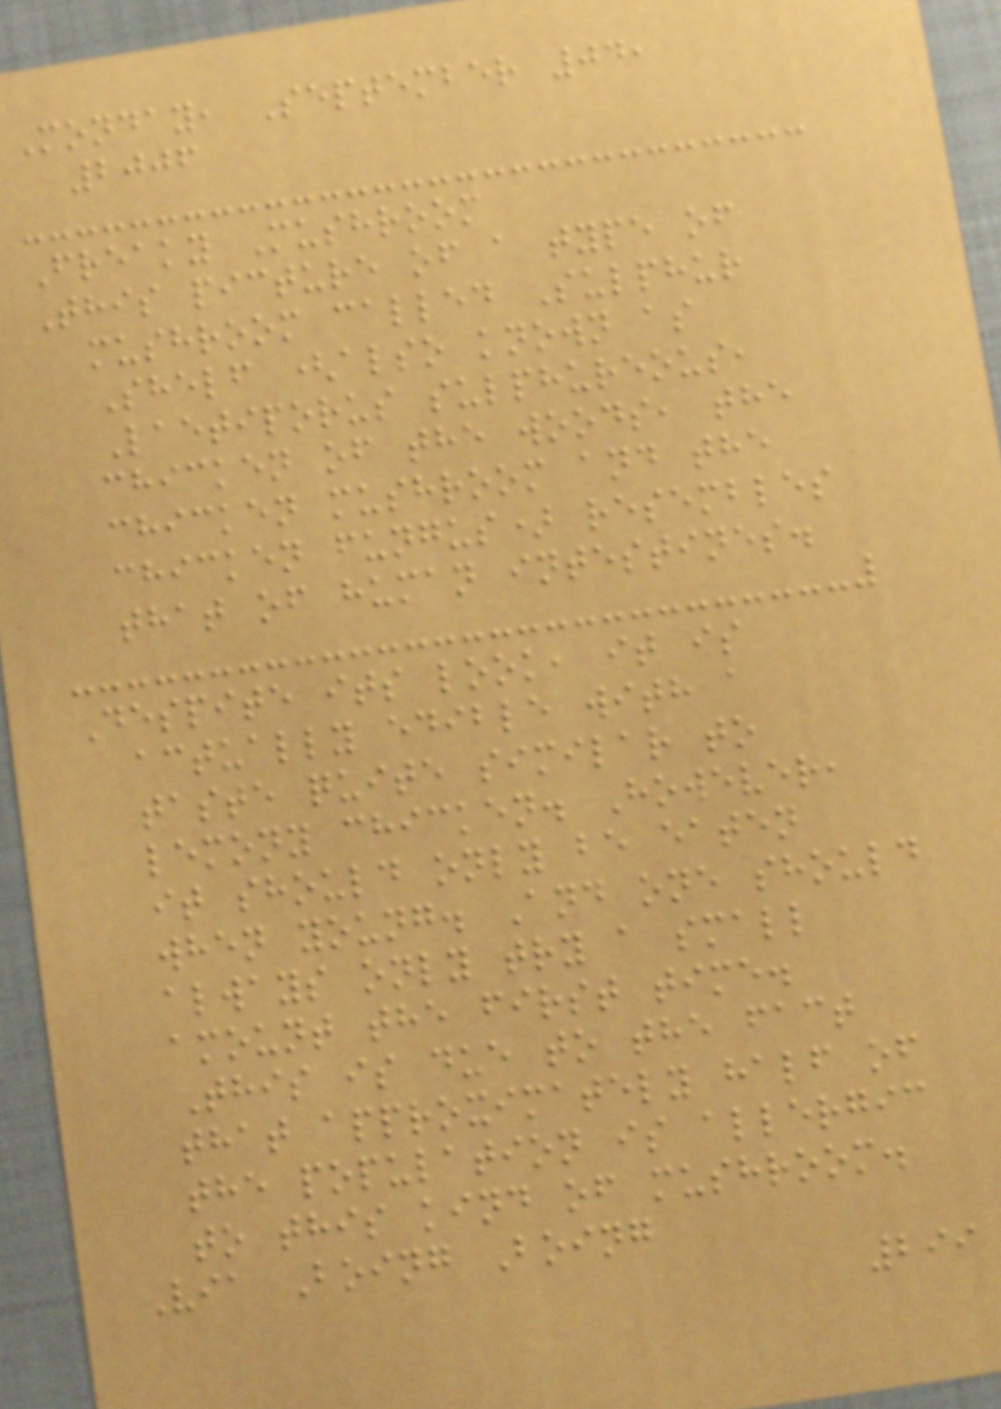Monday, September 04,
2006
Freaky Mushroom
This picture of a type of
mushroom called Sulphur
Shelf (also known as
Laetiporus sulphureous,
chicken of the woods, the
chicken mushroom and the
chicken fungus) resembles
that of human intestines.
Despite its look, it is
actually edible with a
taste quite similar to
lemony chicken. However,
it should only be eaten
when young. And one should
always only try a small
amount the first time.
This is due to the fact
that approximately half of
the population is allergic
to this kind of mushroom.
Via Boing Boing
299
